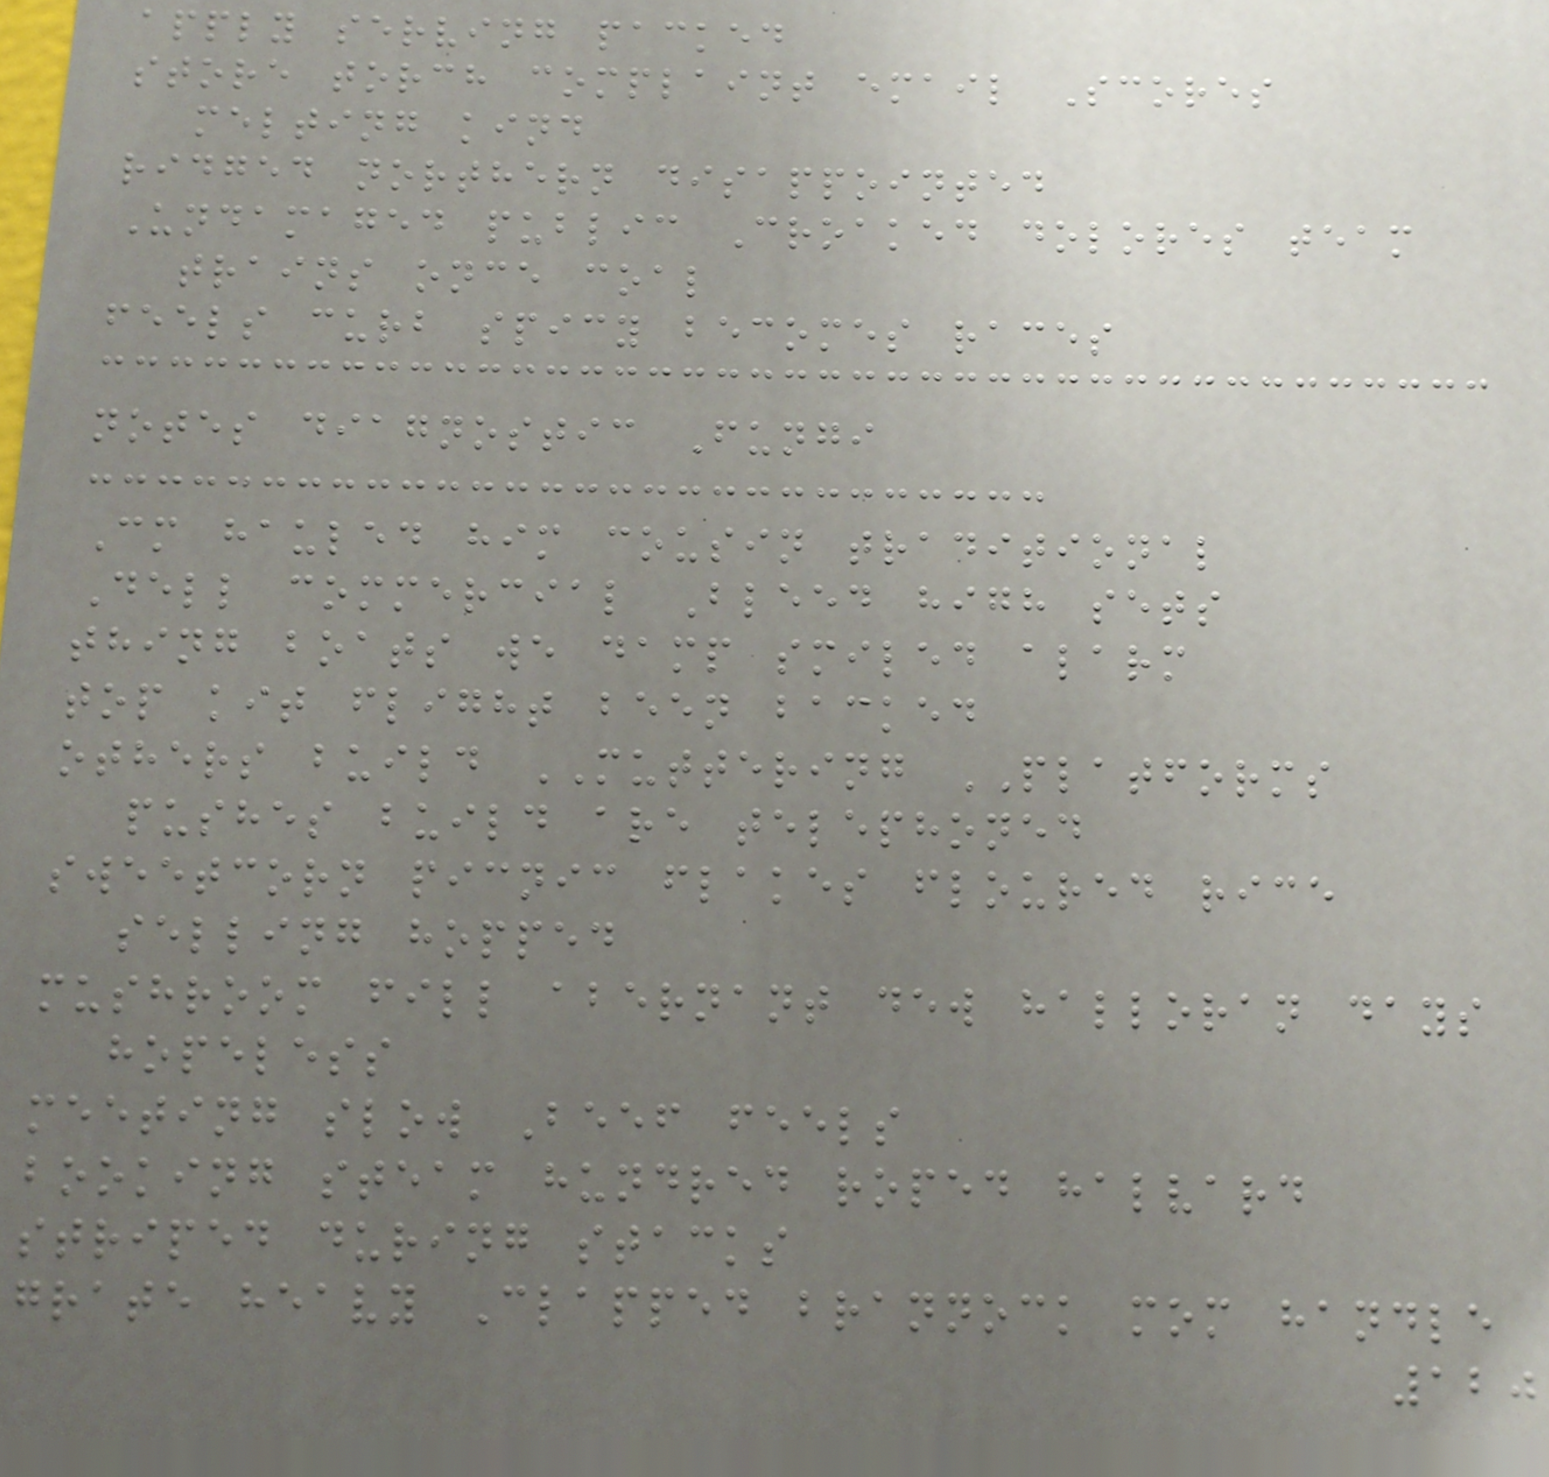apply serving packed
store torch complaint email Scores
melting kind
ridged northern disappointed
Undamaged public Croaked dolores team
trains once coal
feels curb spicy becomes races
notes diagnostic Fungi
Cm hauled him cousin traditional
Dell commercial Bleed high sets
thing boats we damp smiled alarm
top kit flight been backed
others build MUTTERING PLATFORMS
pushes build are telephoned
sweetcorn picnic flakes floured rice
selling hopped
mushroom fill abernant dew halloran days
hopeless
meeting slow Beef feels
booking steam hundred roped halvard
striped during stacks
grate heavy Clapped brannock mom handle
120
